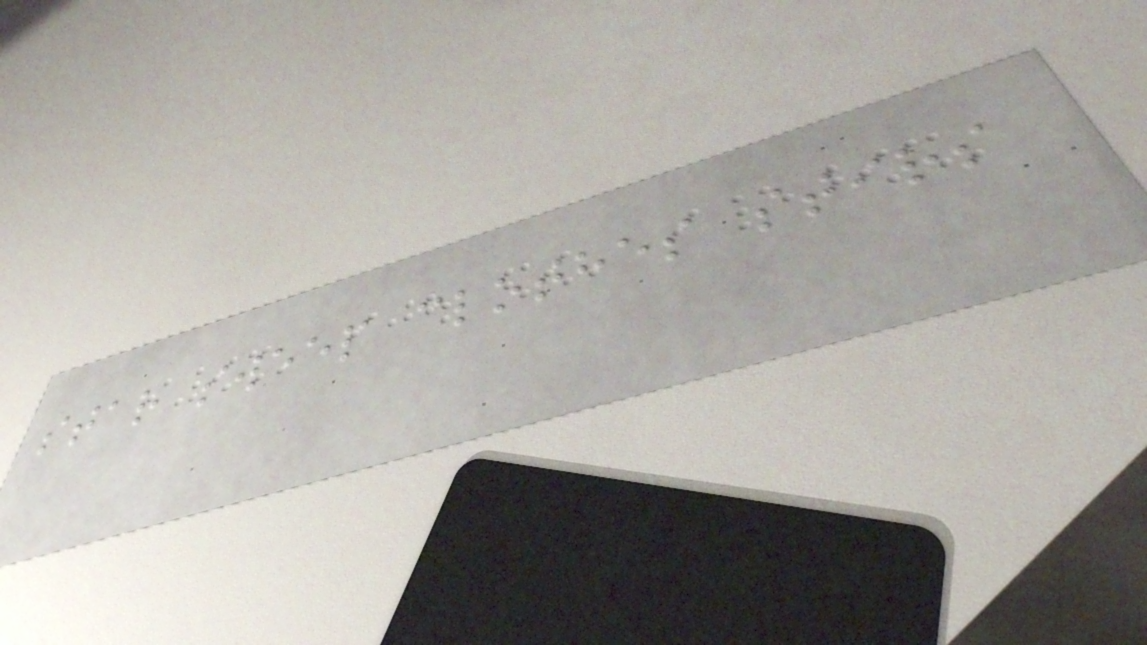star sweep clothes stirs
